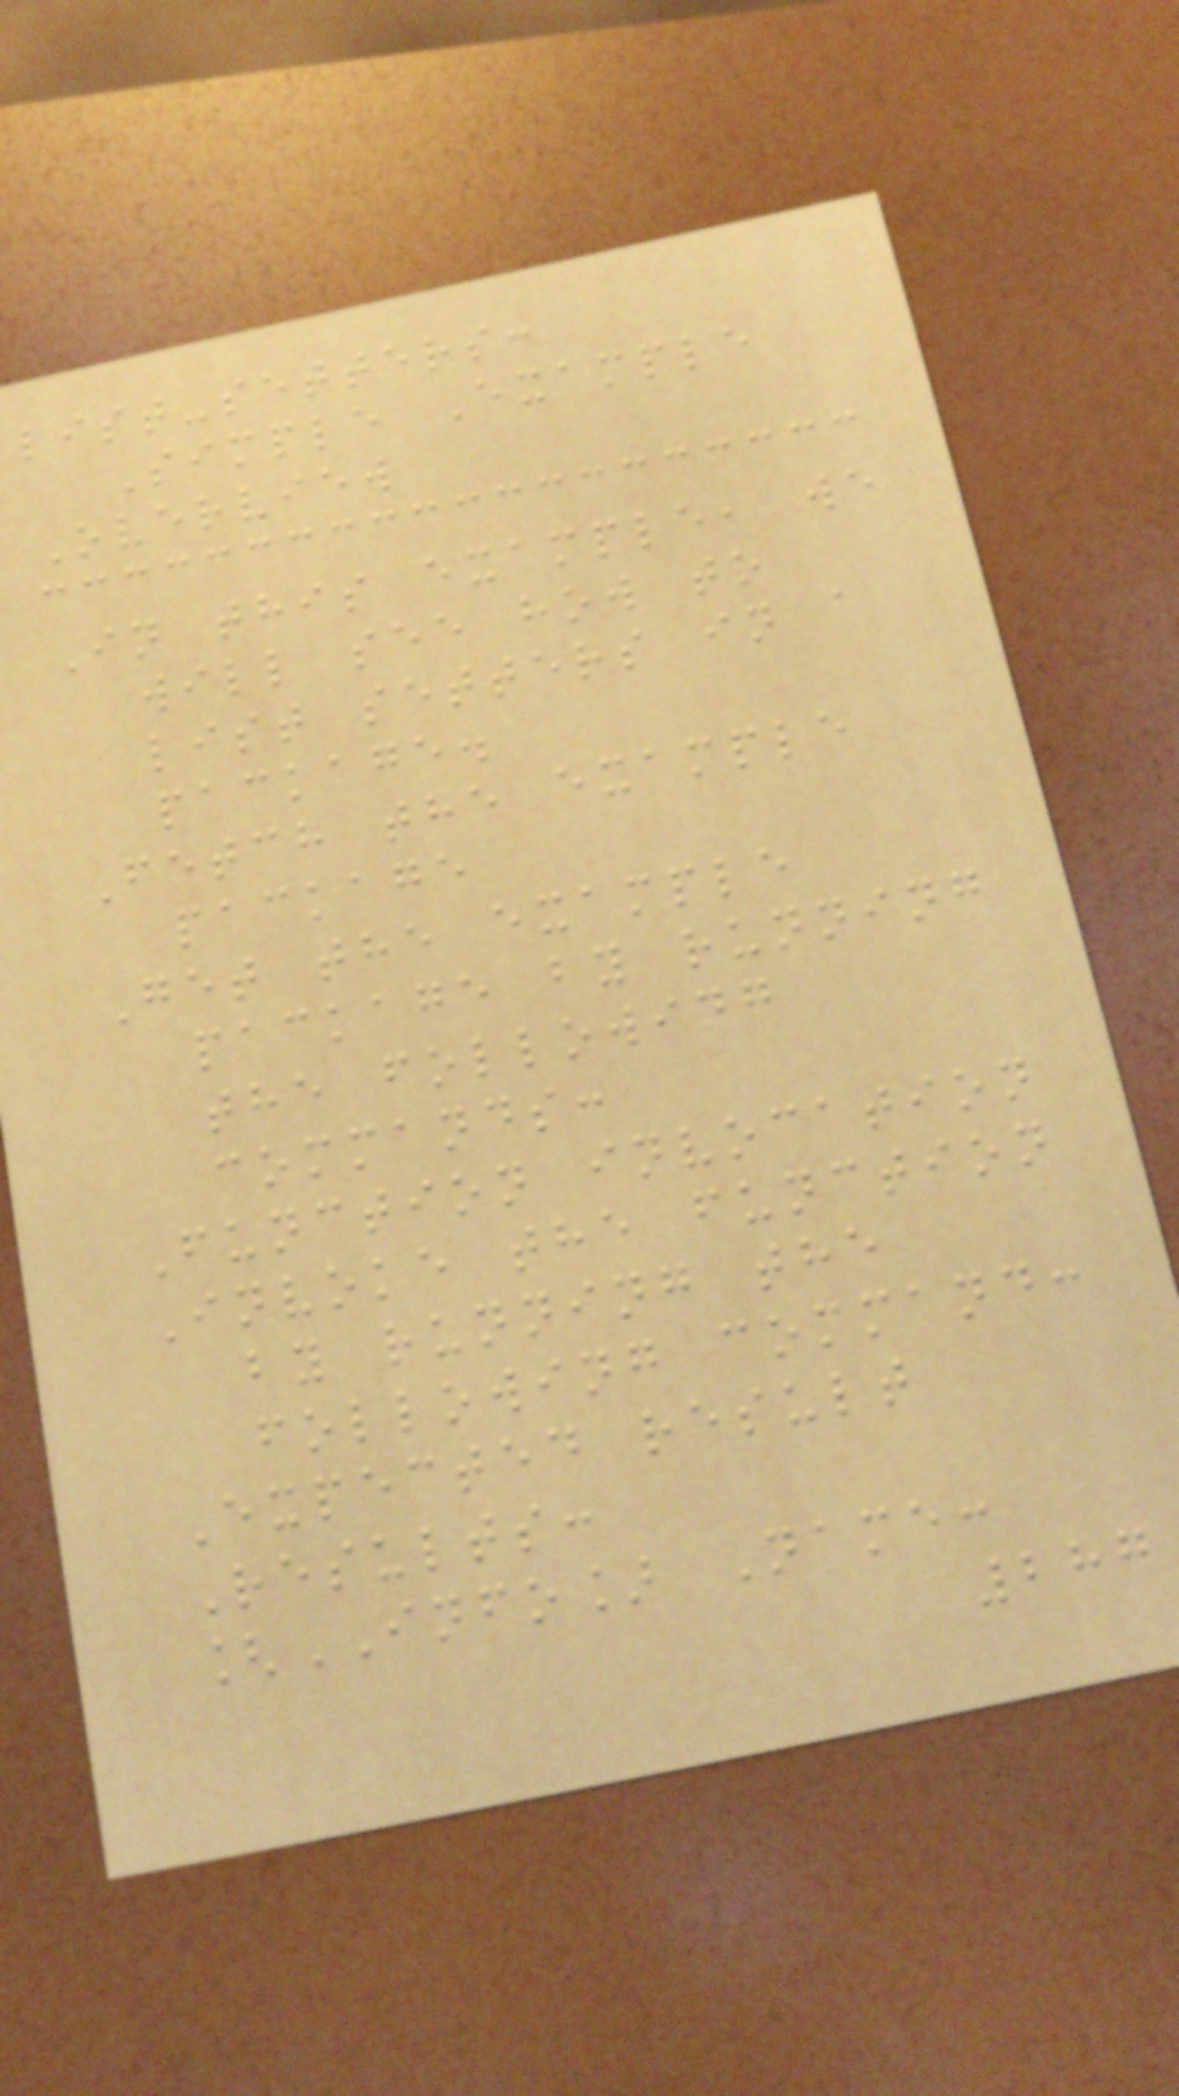list-setters:
Simple Example
Overview
In this example, we
will see how to
list setters in a
package.
Fetch the example
package
Get the example
package by running
the following
commands:
Function invocation
Invoke the function
by running the
following command:
Expected result
Results:
[INFO] Name:
287
